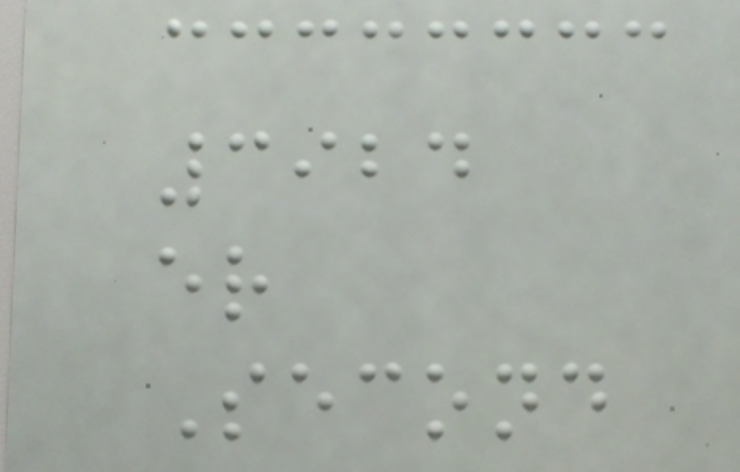3924
er
Second
